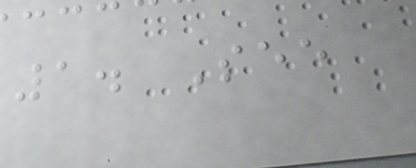1. See
